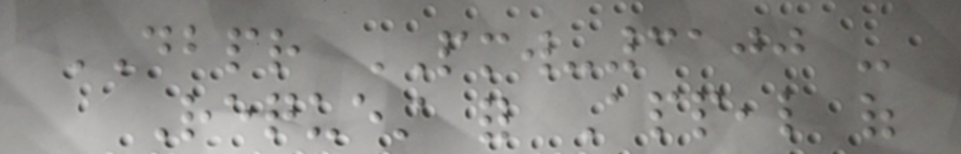DBPR PMW-3100 -
Request for Appeal of
